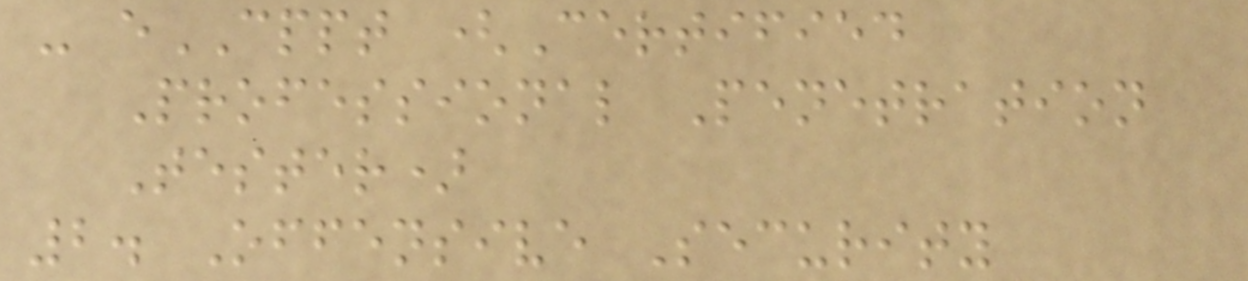- eCPPT (Certified
Professional Penetration
Tester)
2. Offensive Security
